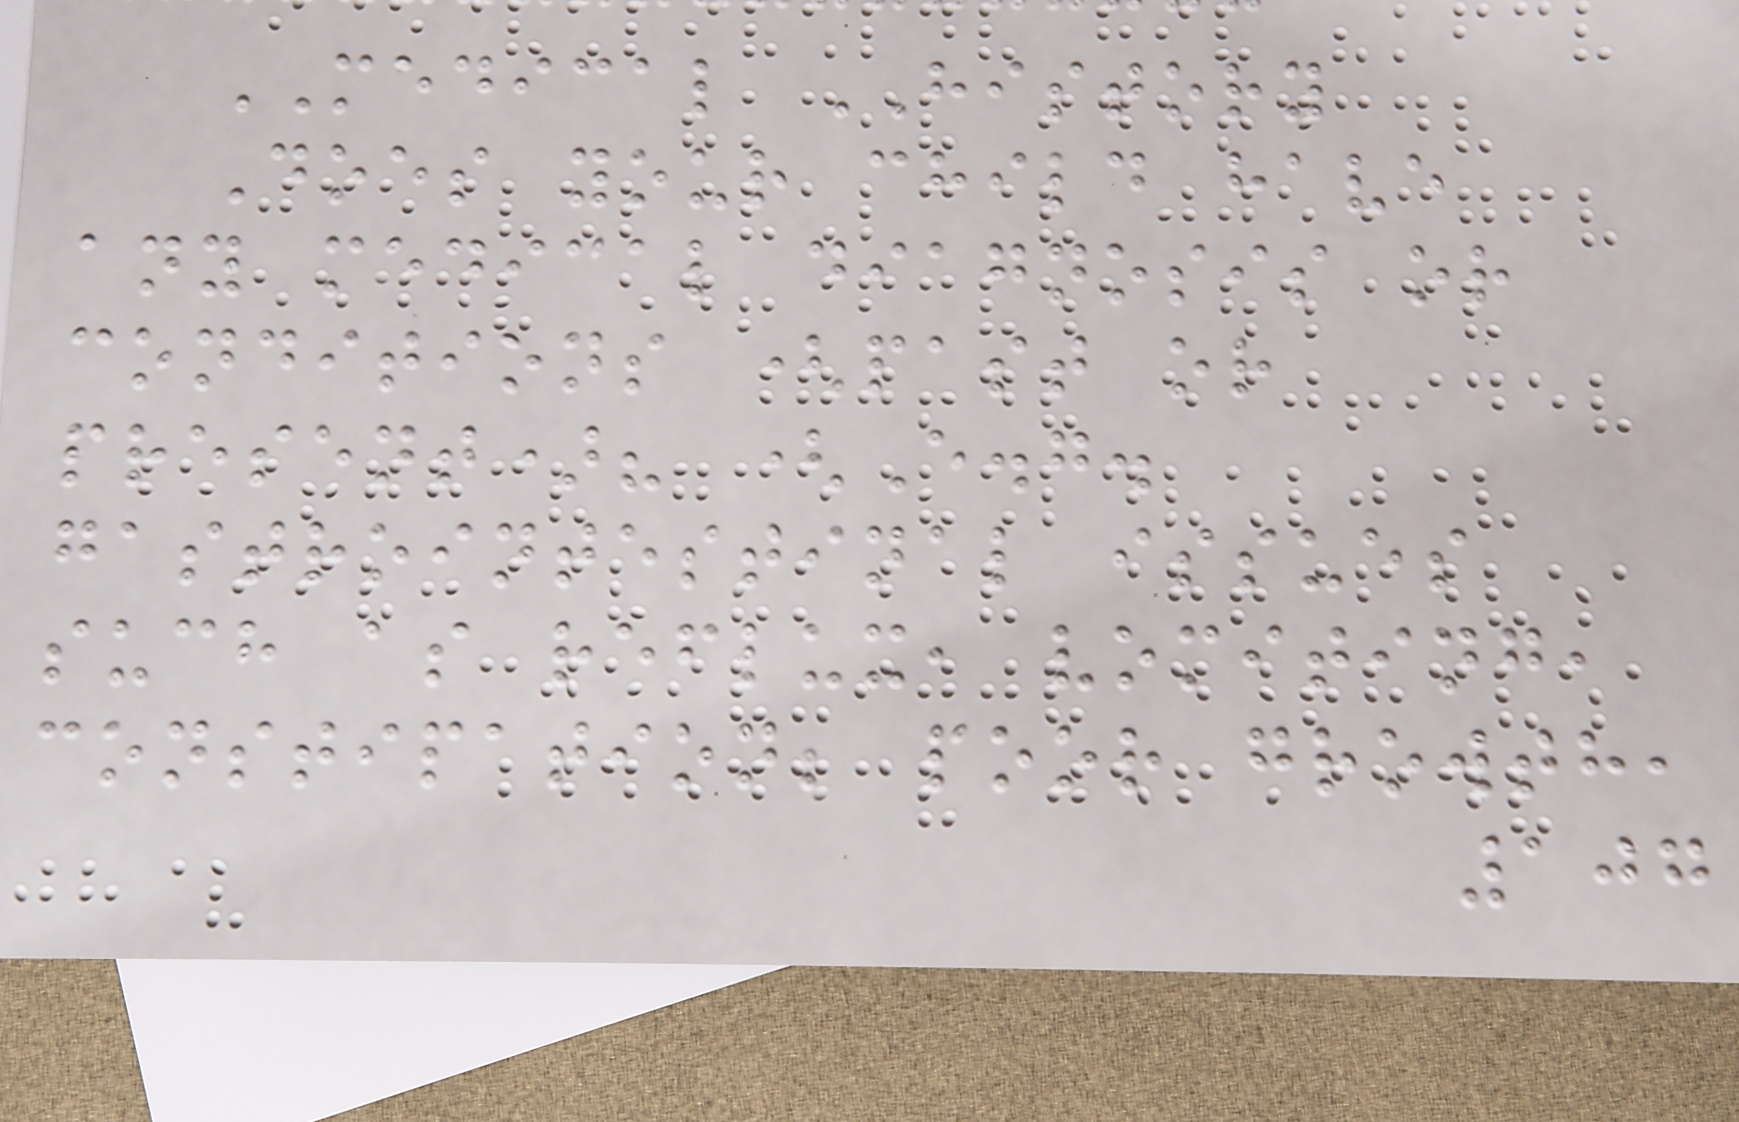MEDICAL HISTORY
Does your child have
any medical diagnosis or
conditions (past or
present)? (E.g.
gastrointestinal issues
such as reflux, vomiting,
constipation; poor growth,
107
